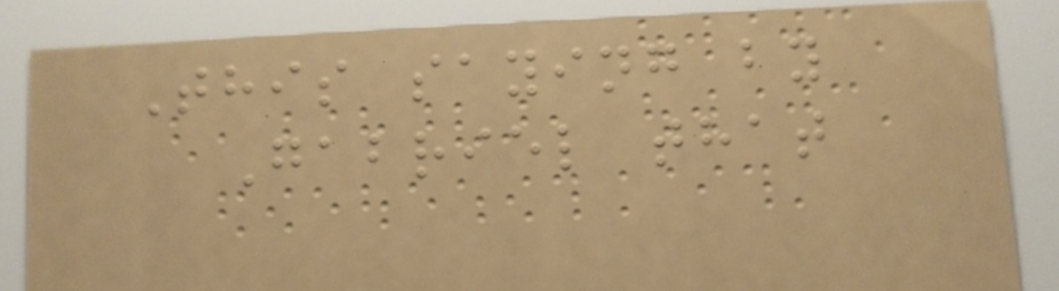This saying by
Gabriel that
